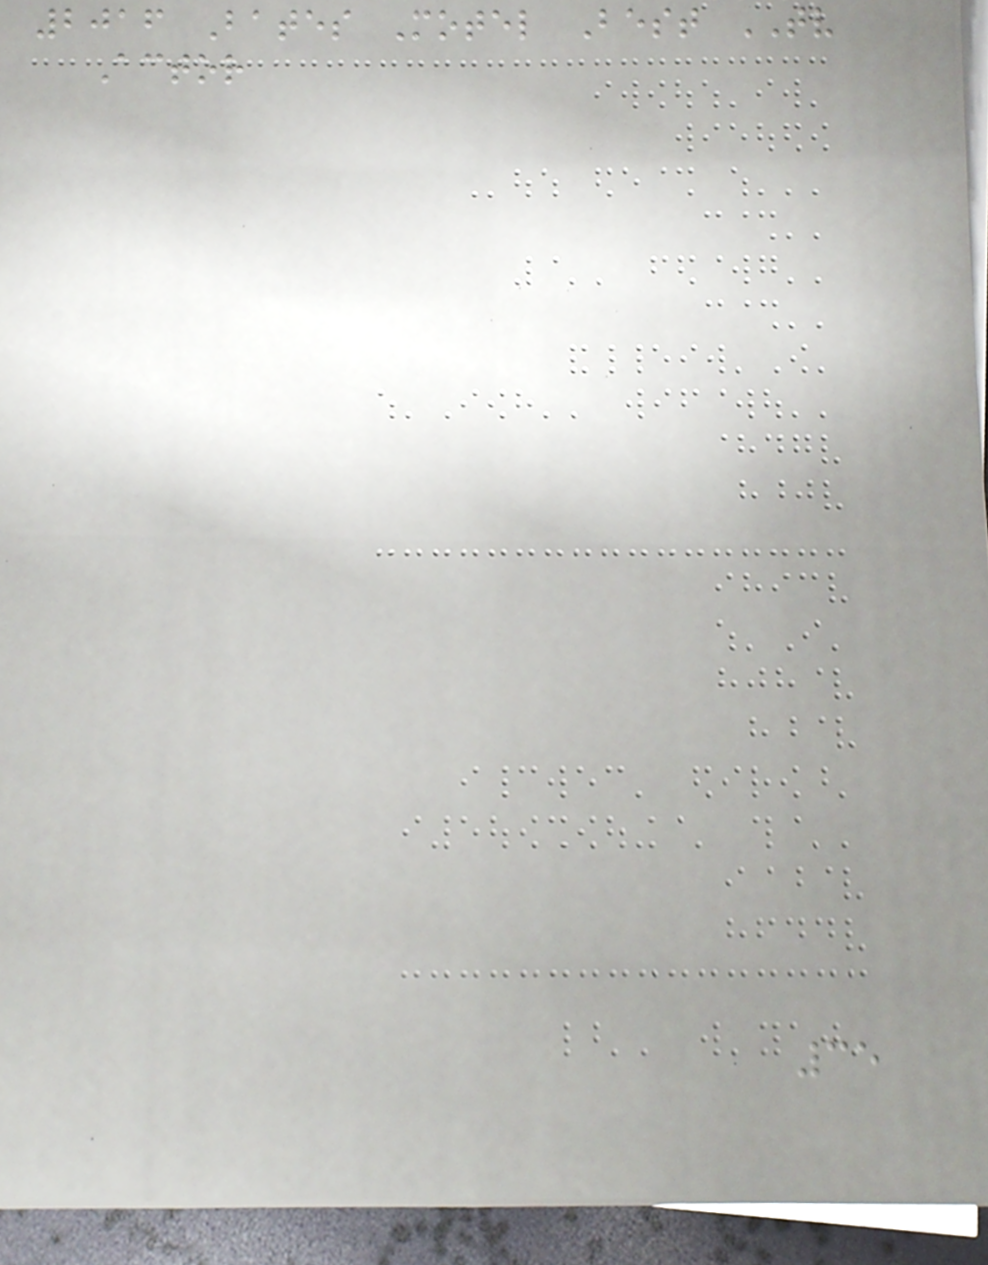2016 Bates Motel Best TV
Actor
35
